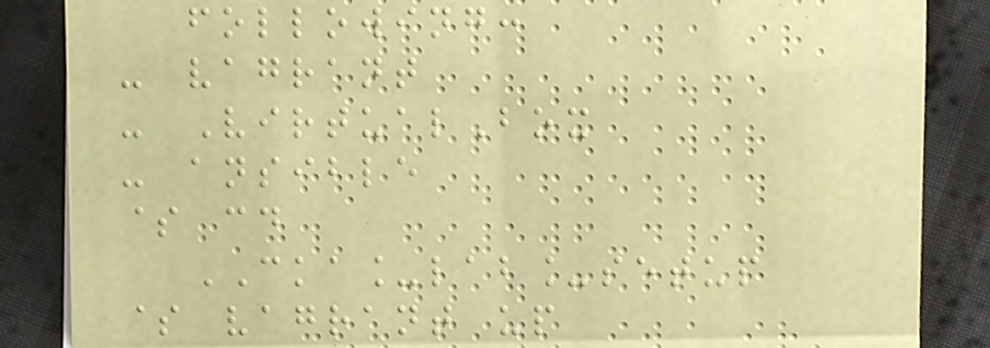following:
- vagrant
- VirtualBox
- ansible
$ cd
CKA_lab_setup
$ vagrant up
